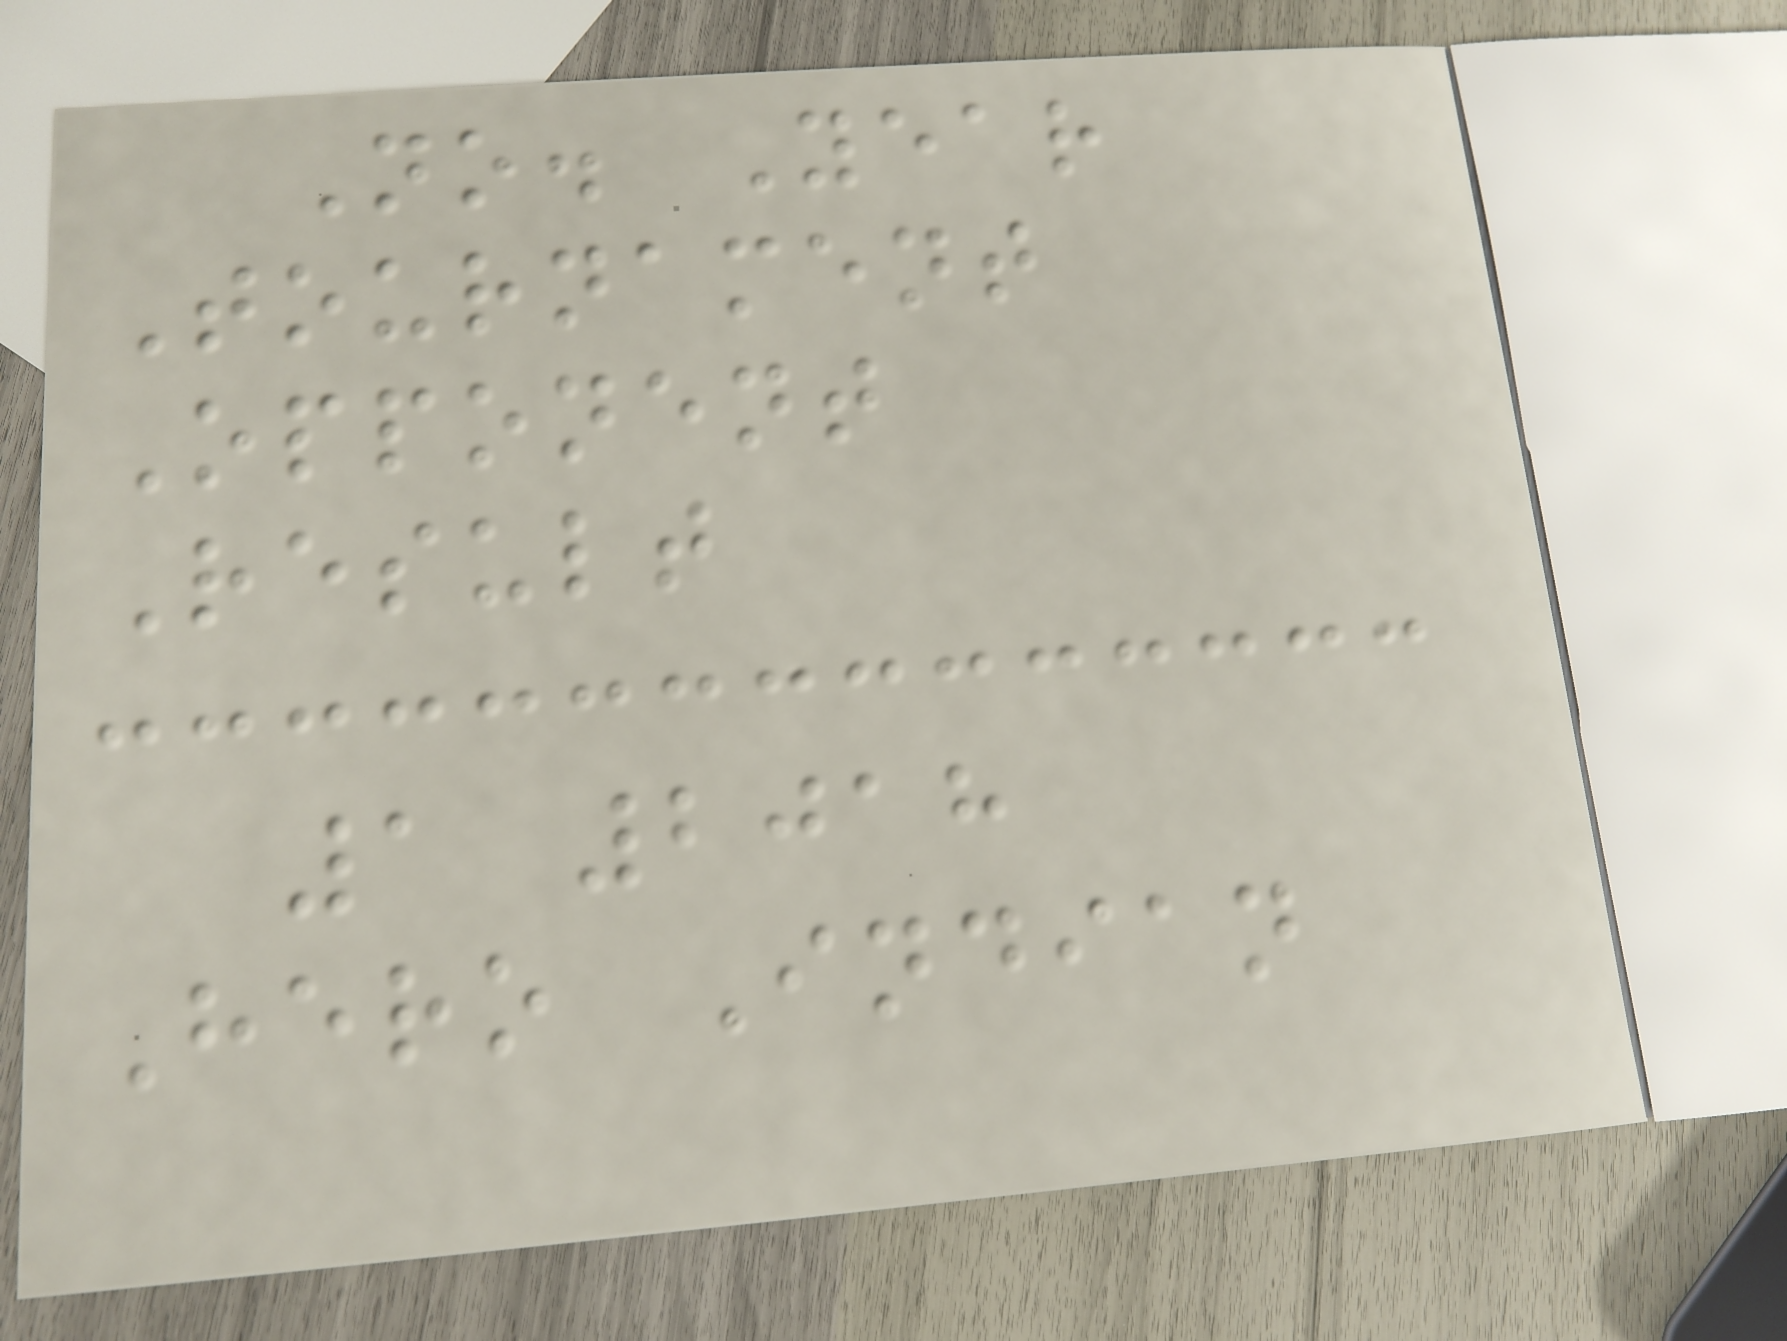No. Year
Tournament
Opponent
Result
1 2018
Hero Indian
